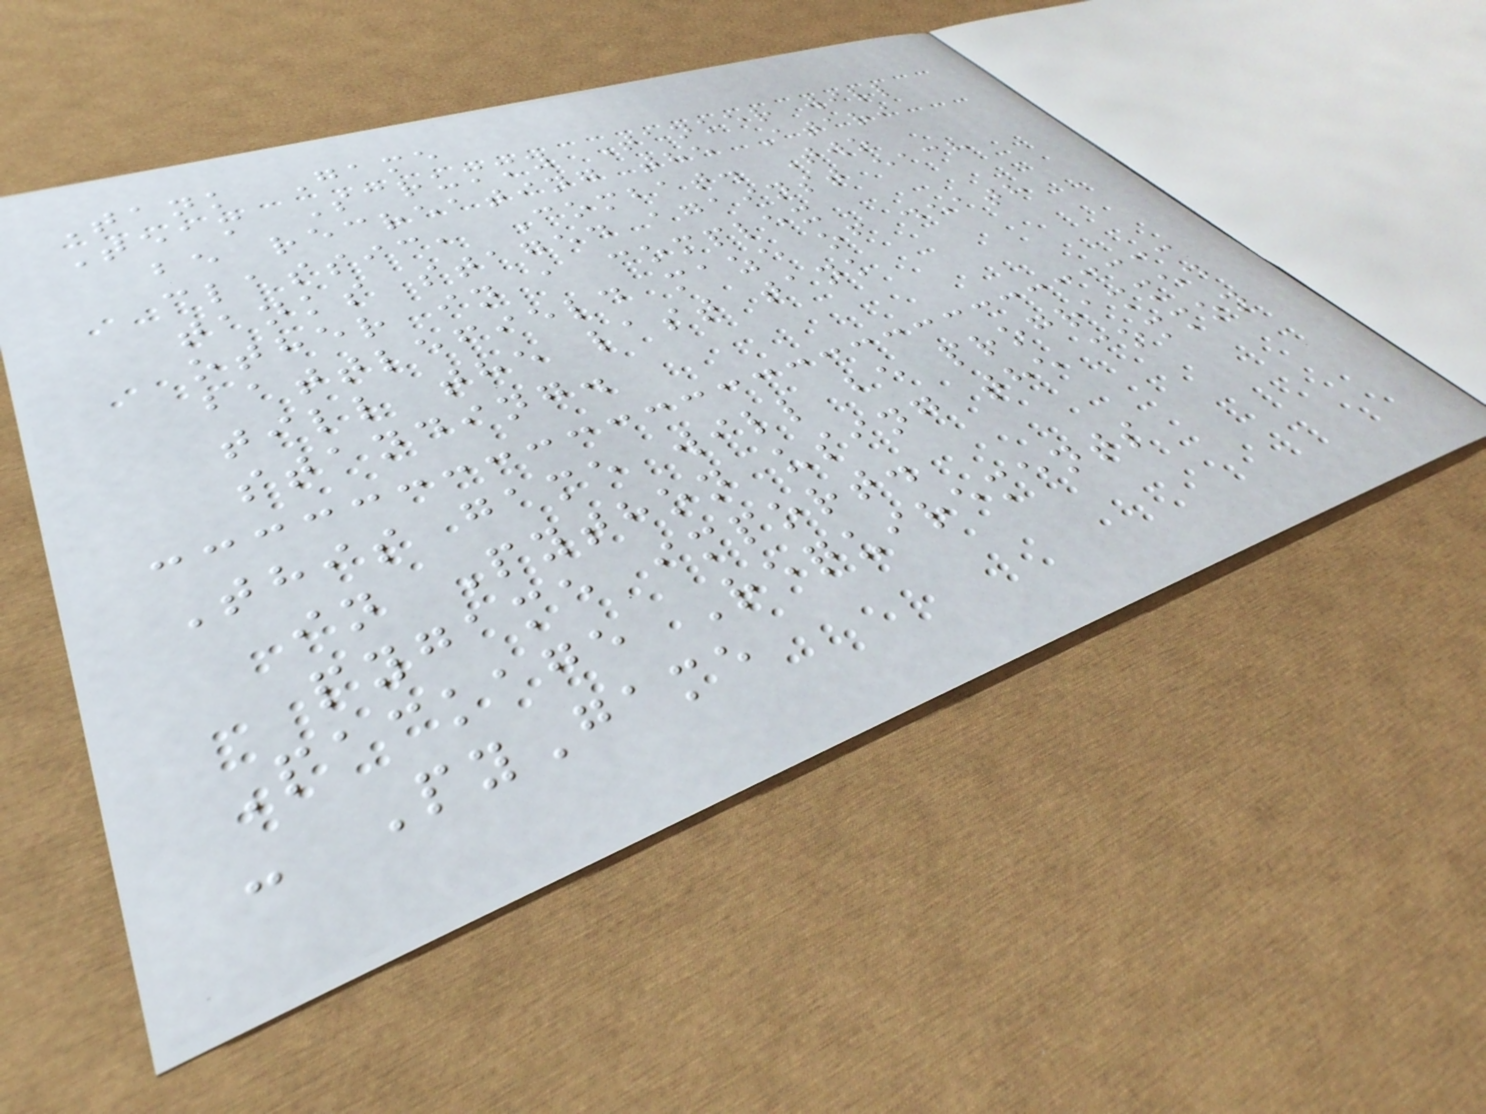Tank Game
Team Scrummy Tanker will
be recreating the Atari
classic, Combat. Two
tanks staged against each
other in a complex
battlefield maze of death
till the last tank
standing.
This game will be programmed
in Python using the common
pygame import.
Package Requirements
- PyGame
